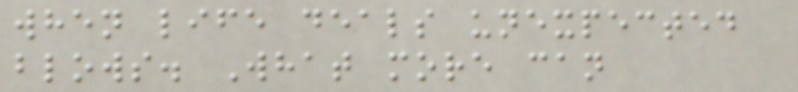when life deals unexpected
blows. What more can
